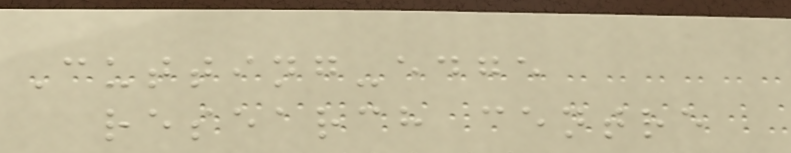Cutting-edge
research centre
